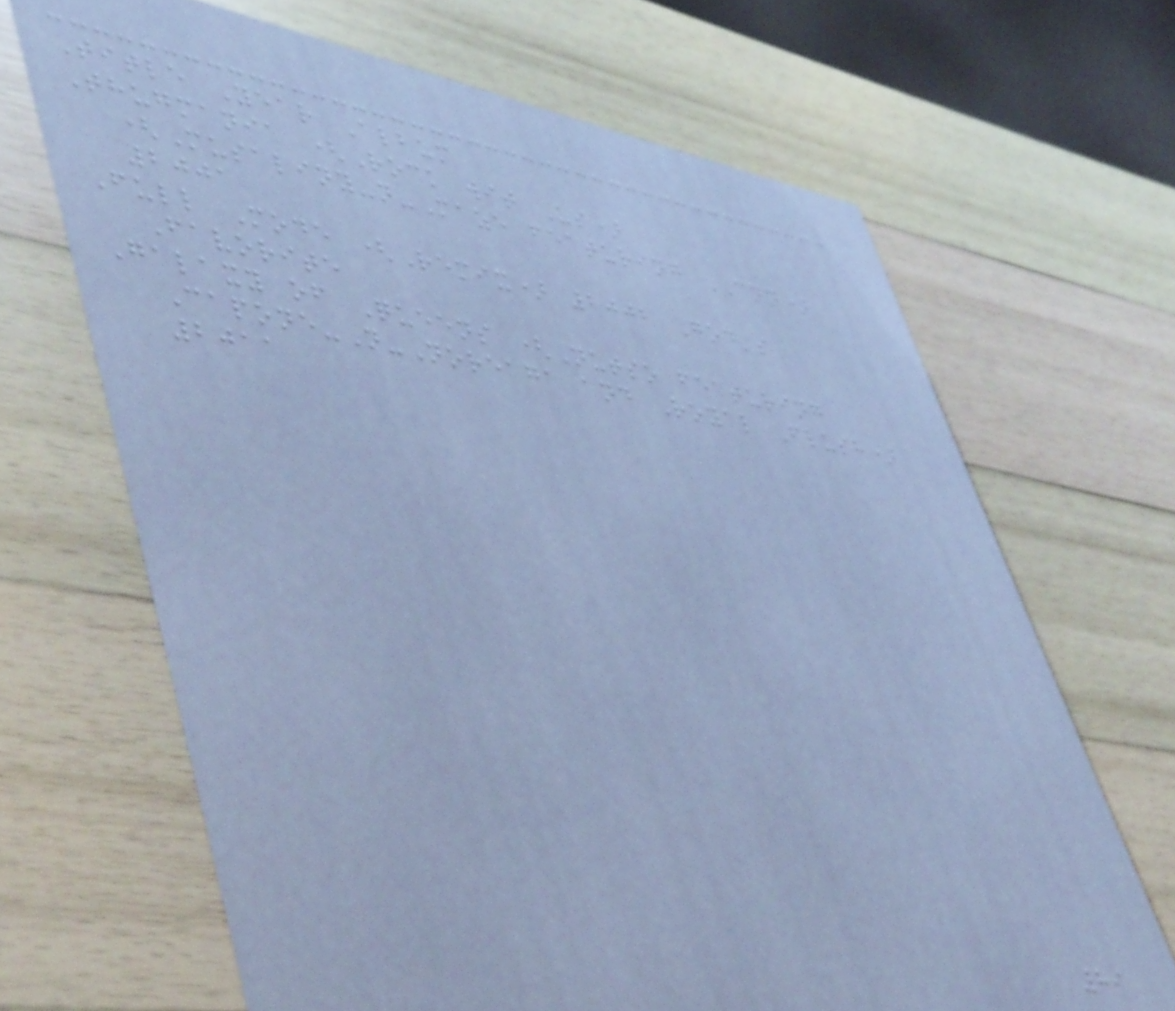Title Year Album
Thugmania (Rock wit Us)
(Musaliny-n-Maze featuring CNN)
2001
Full Mode (Remix) 2002 God's
Favorite
Galaxy of Queens (Nutso featuring
Capone-N-Noreaga and Royal Flush)
2011
89
